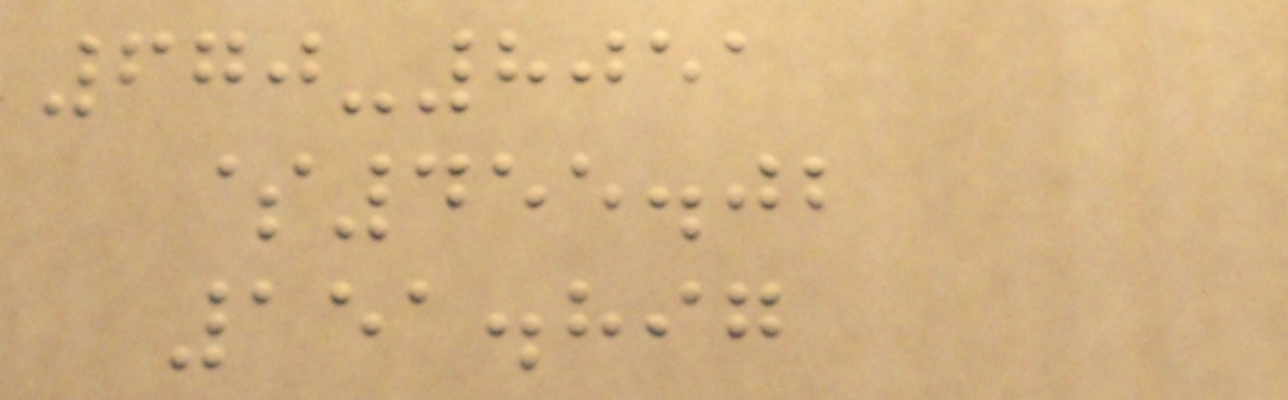670-8051
$455.02
151.897
